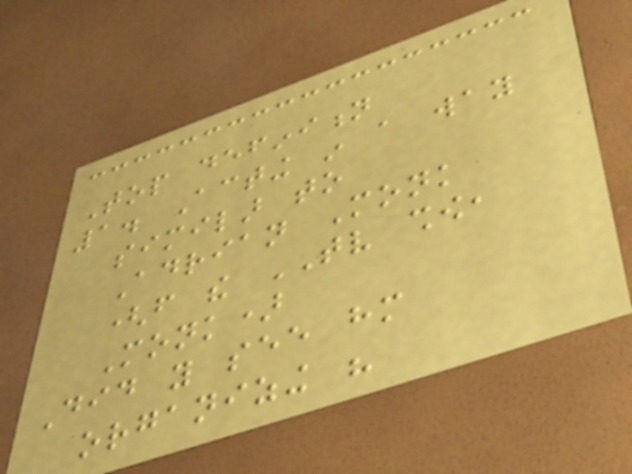Top definition
1. Acting in a way
similar to
Adrian Monk
(from the TV show,
Monk)
Did you see him
organizing his
